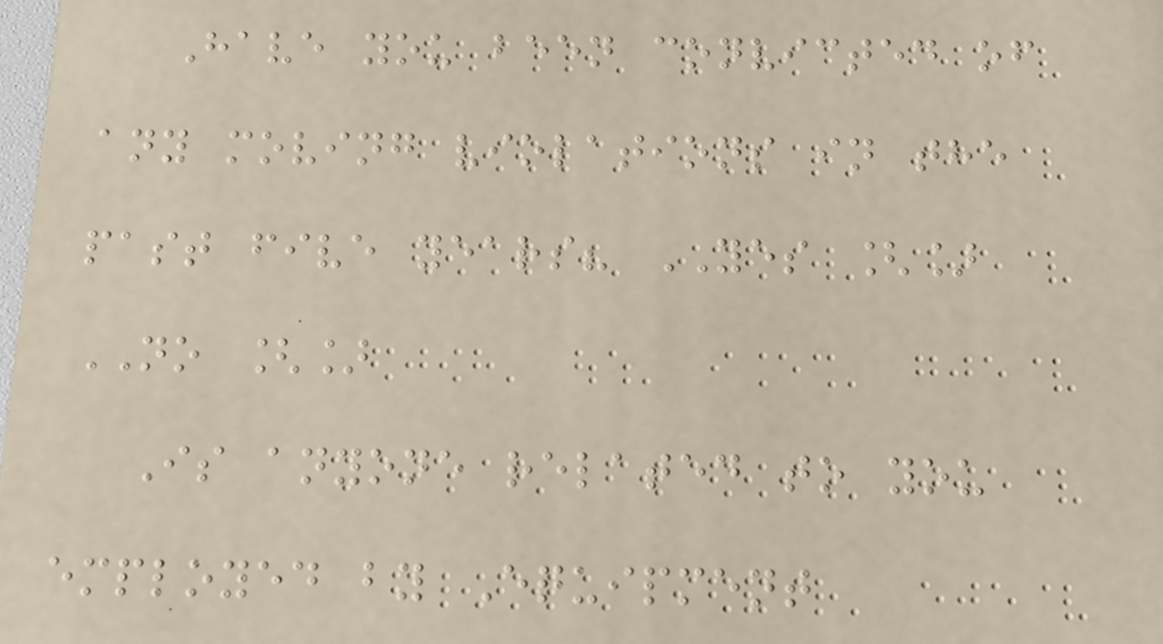Have you been convicted of
any moving violations in the
past five years? YES []
NO []
Is anyone related to you
employed by Equipment
